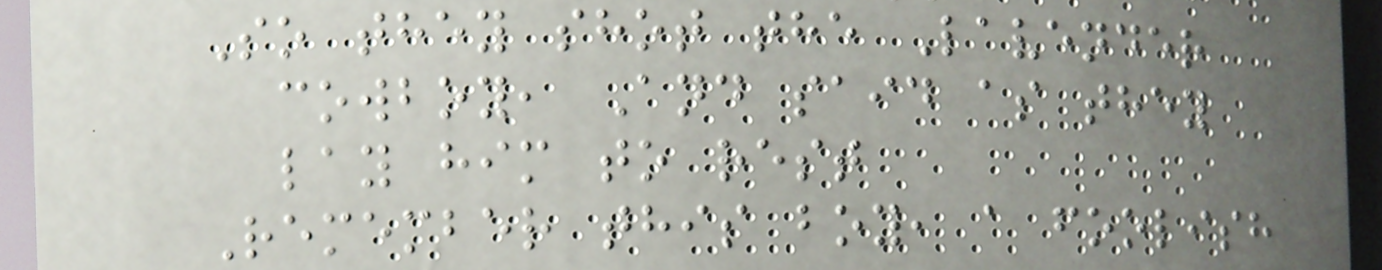So they shot the Lavender
cowboy, And said as they
lay him to rest
Remember this boy, a foolish
